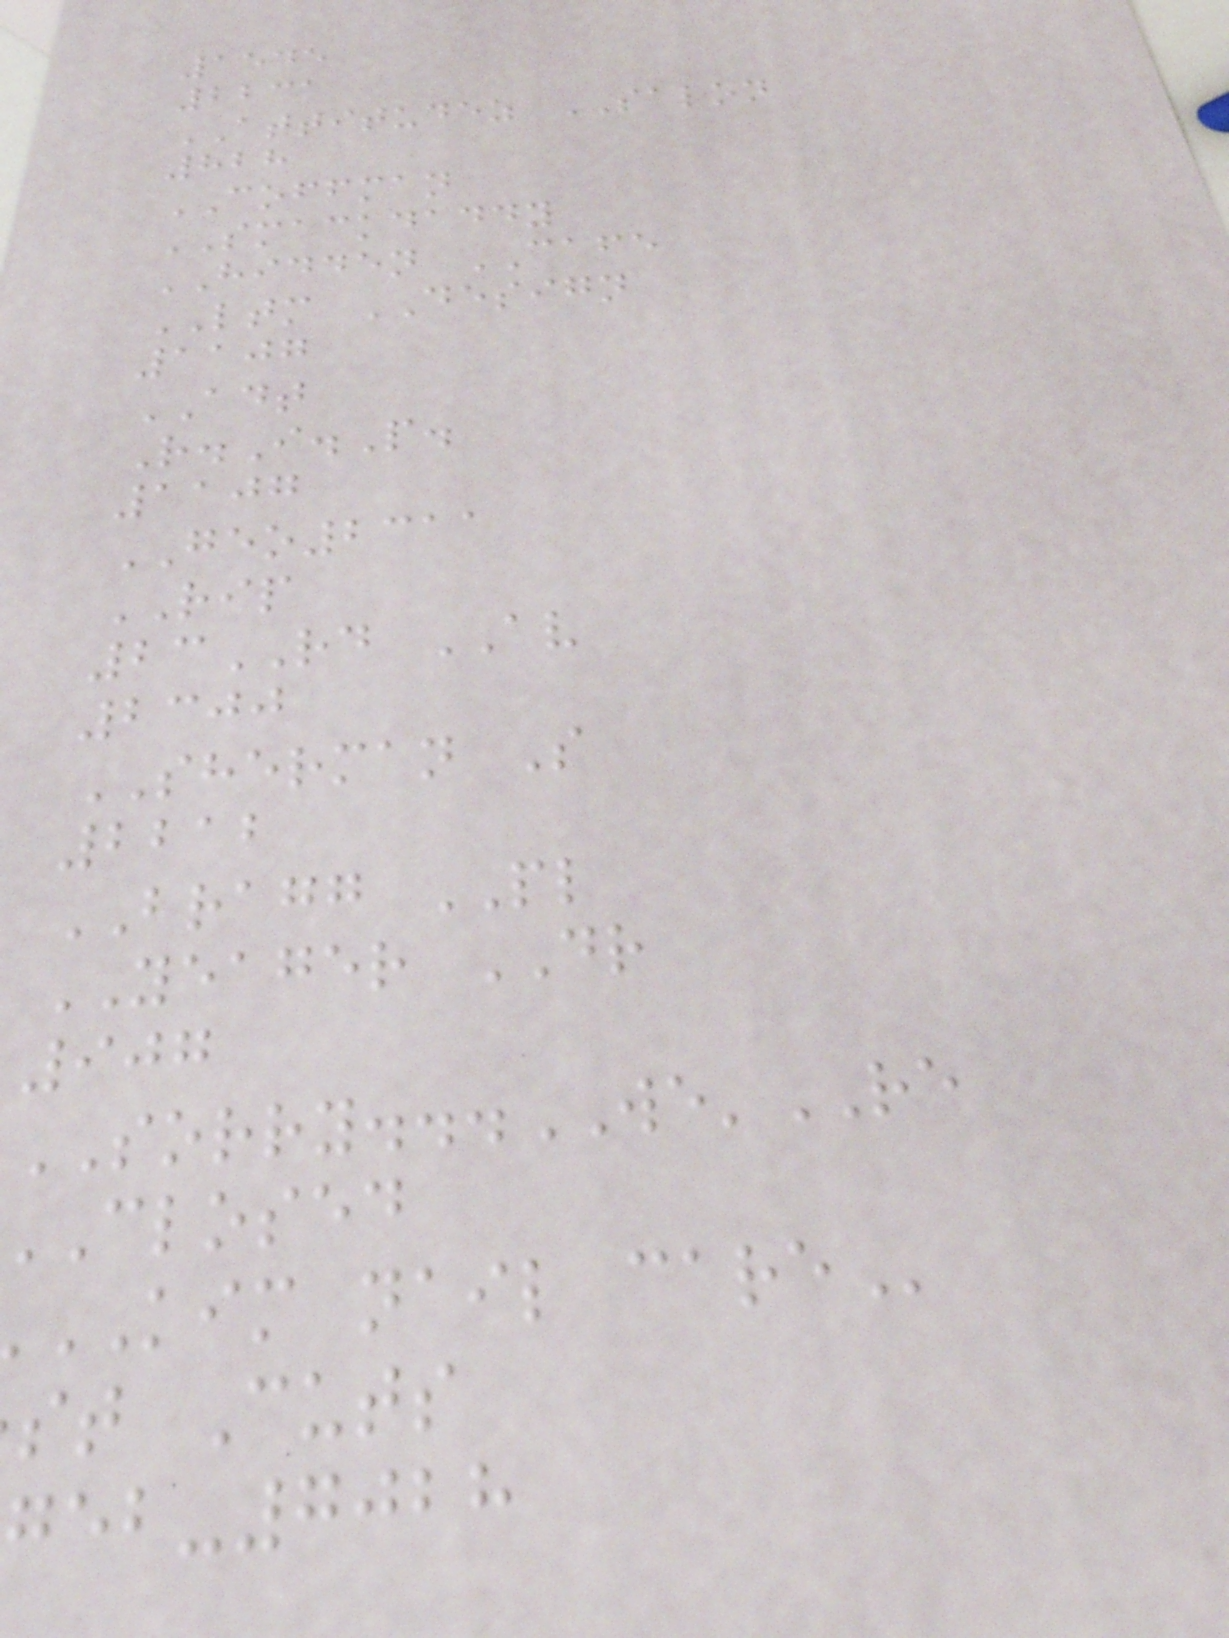1545
2231
ATTITUDEZ SALON
828
COFFMAN
SMACKDADDY
HIDDEN CAFE
LTM DESIGN
1107
ADT
R.I.P.
1107
GEO2311
RIP
23RD AV
2300
SHERMAN S
2212
BRAGG PL
YEAGER DR
907
SORRY...WE'RE
closed
KIM nail
st Cuts
-7028
